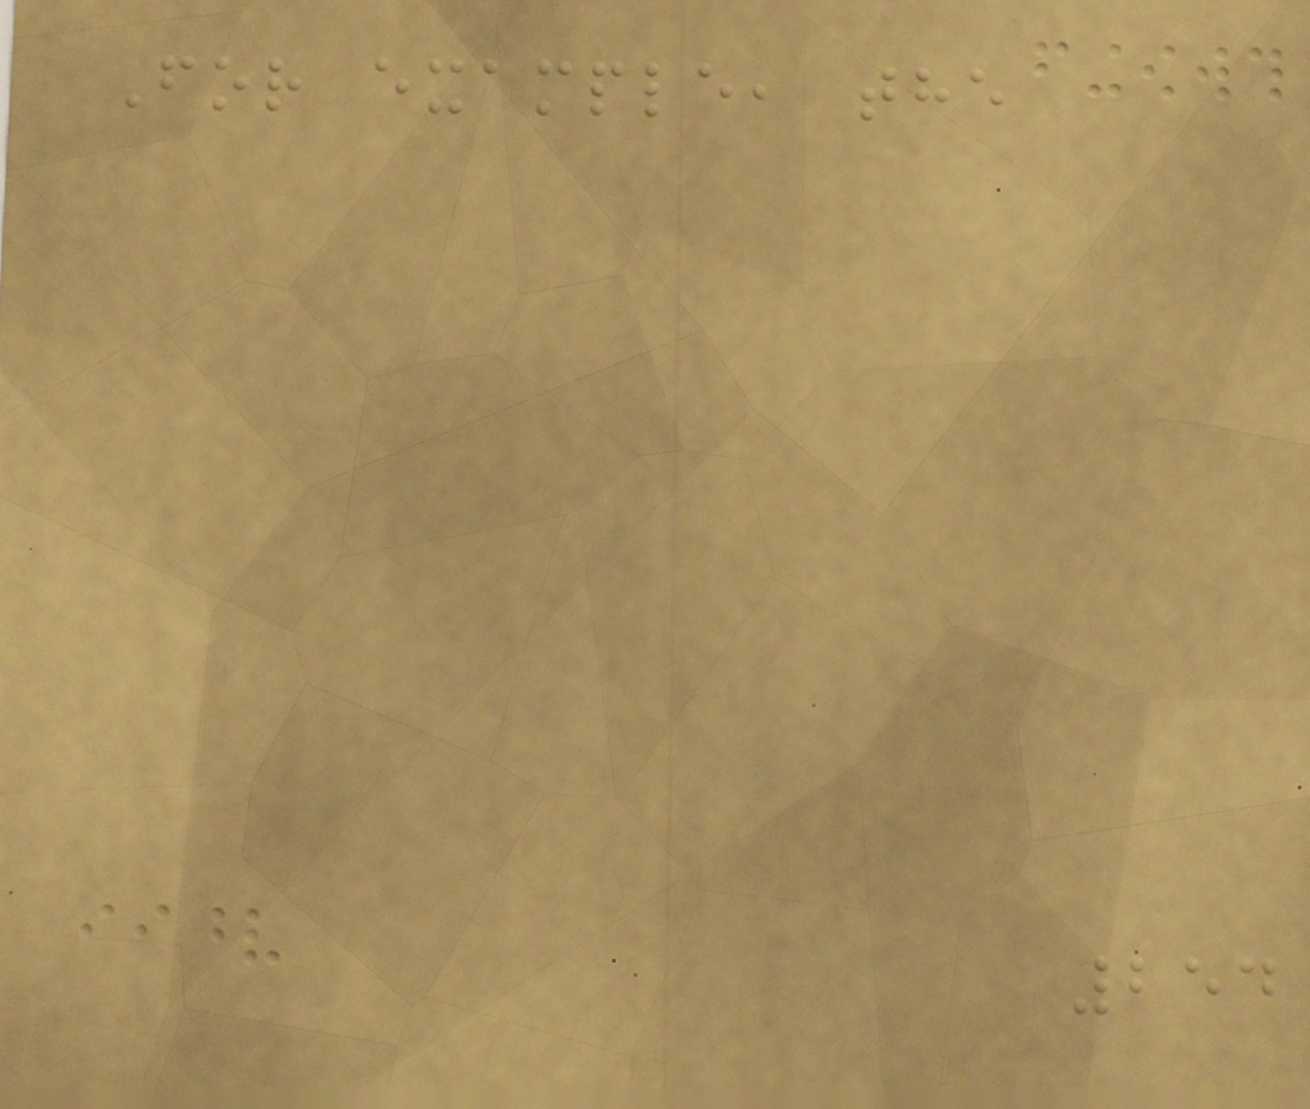For example, the
254
